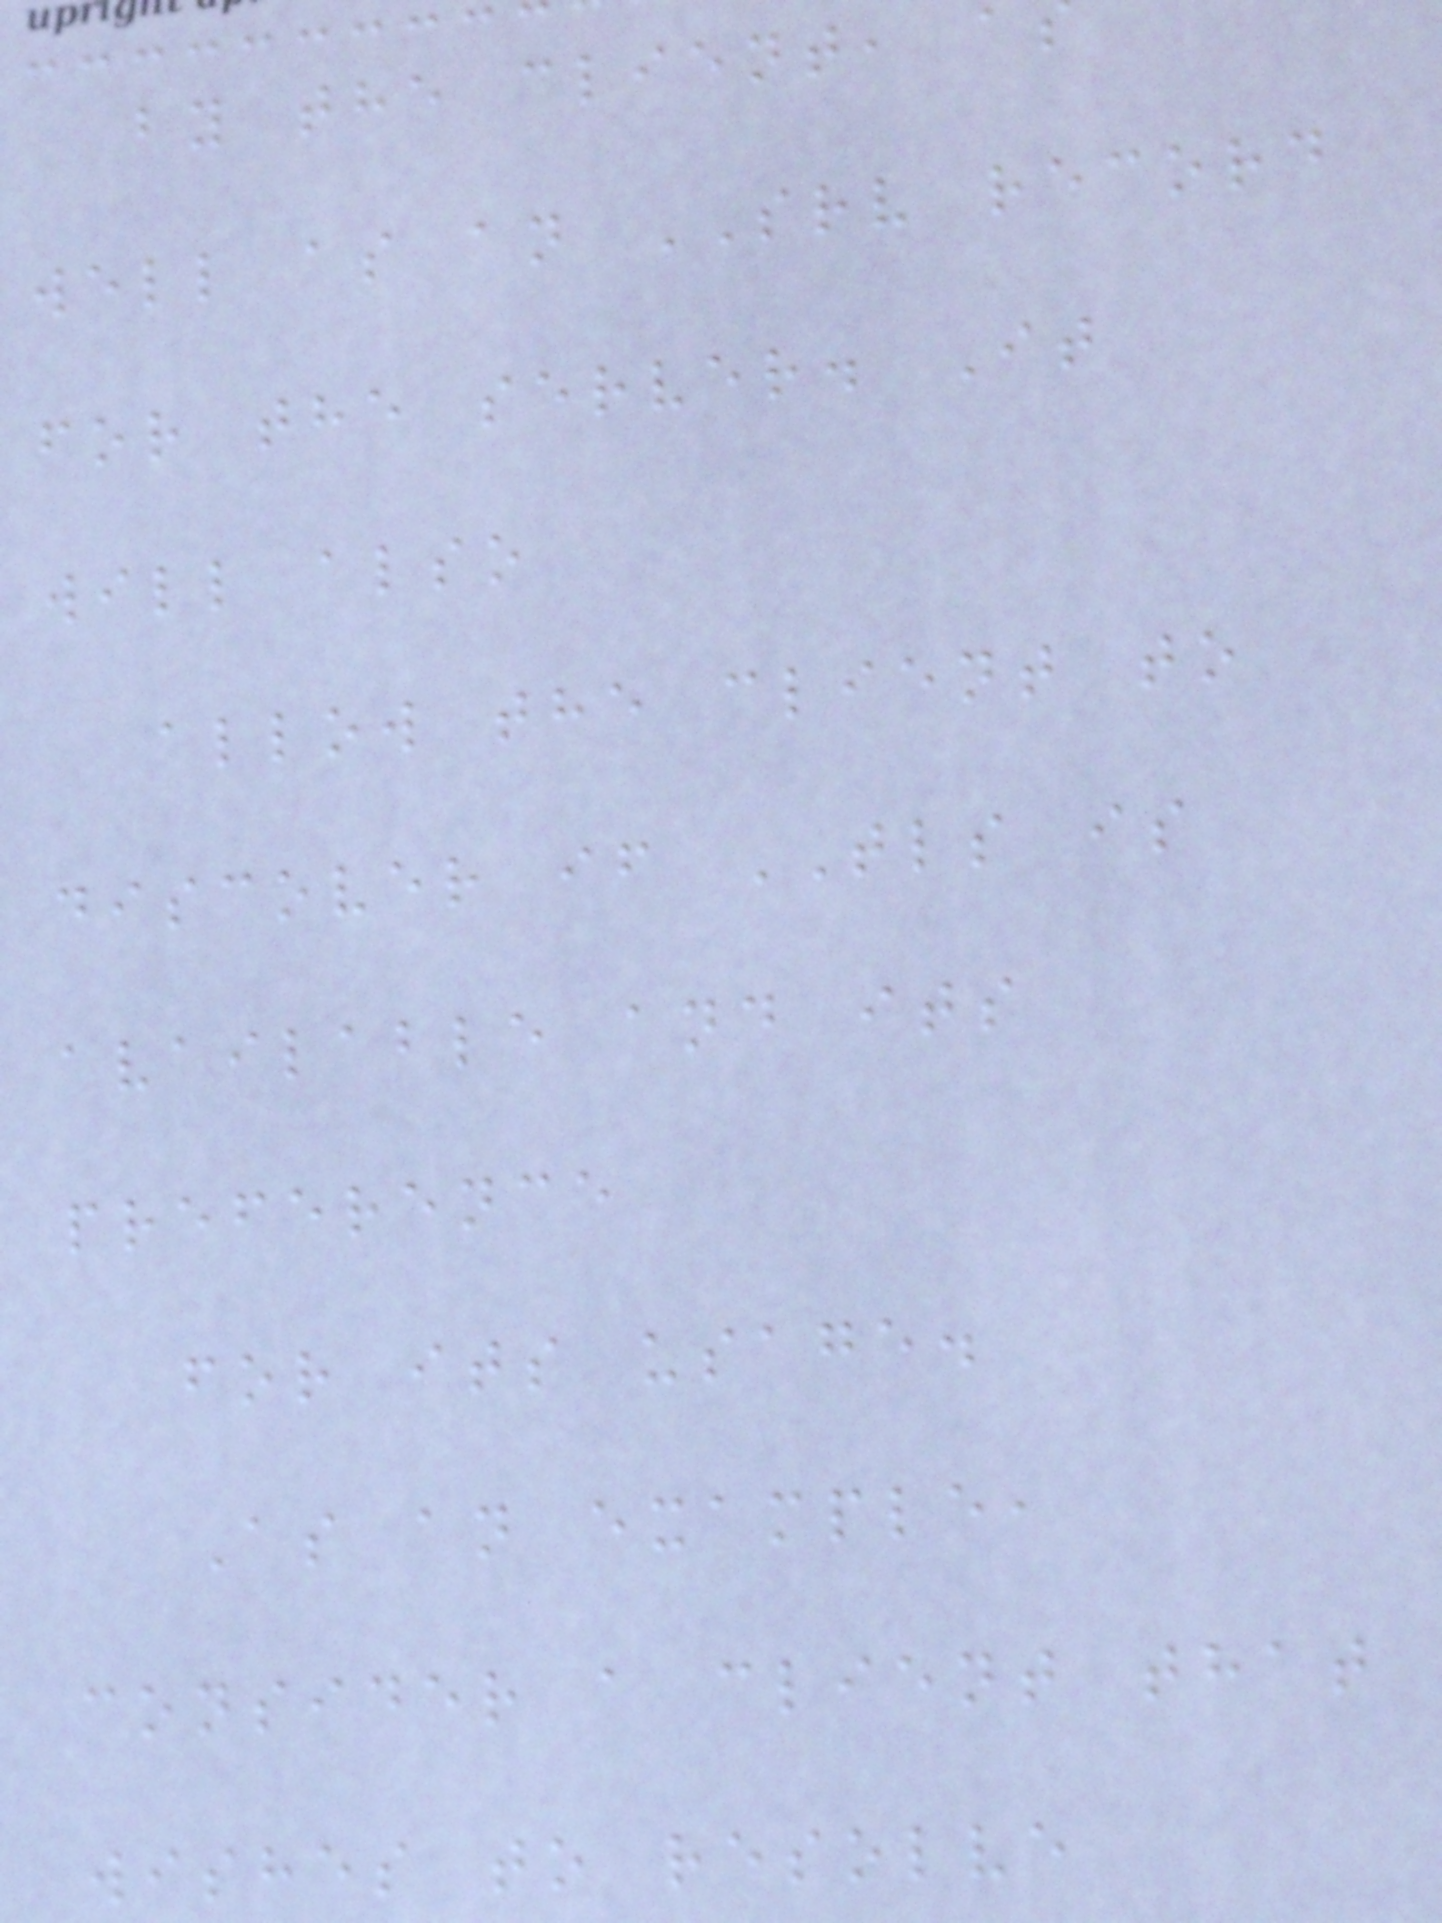by the client, a
well as an SRV record
for the server. It
will also
allow the client to
discover if TLS is
available and its
preference
for its usage.
As an example,
consider a client that
wishes to resolve
